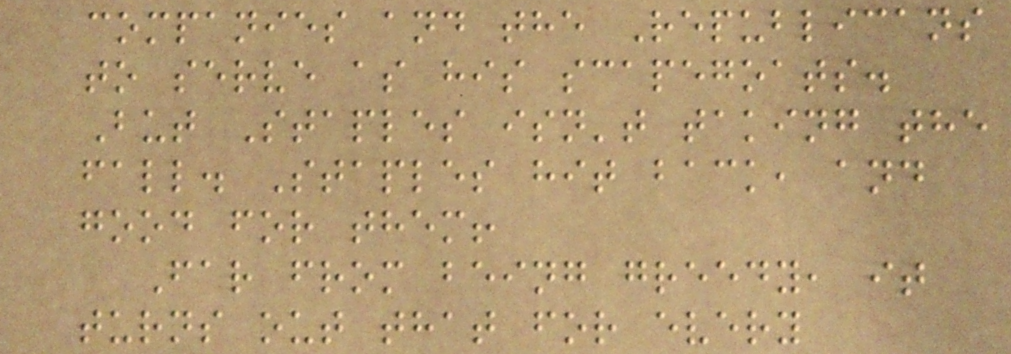companies and the Republicans
to serve as his scapegoats.
But Staples isn't taking the
fall. Staples hit back, and
good for them!
Far from being greedy, it
turns out that for every
